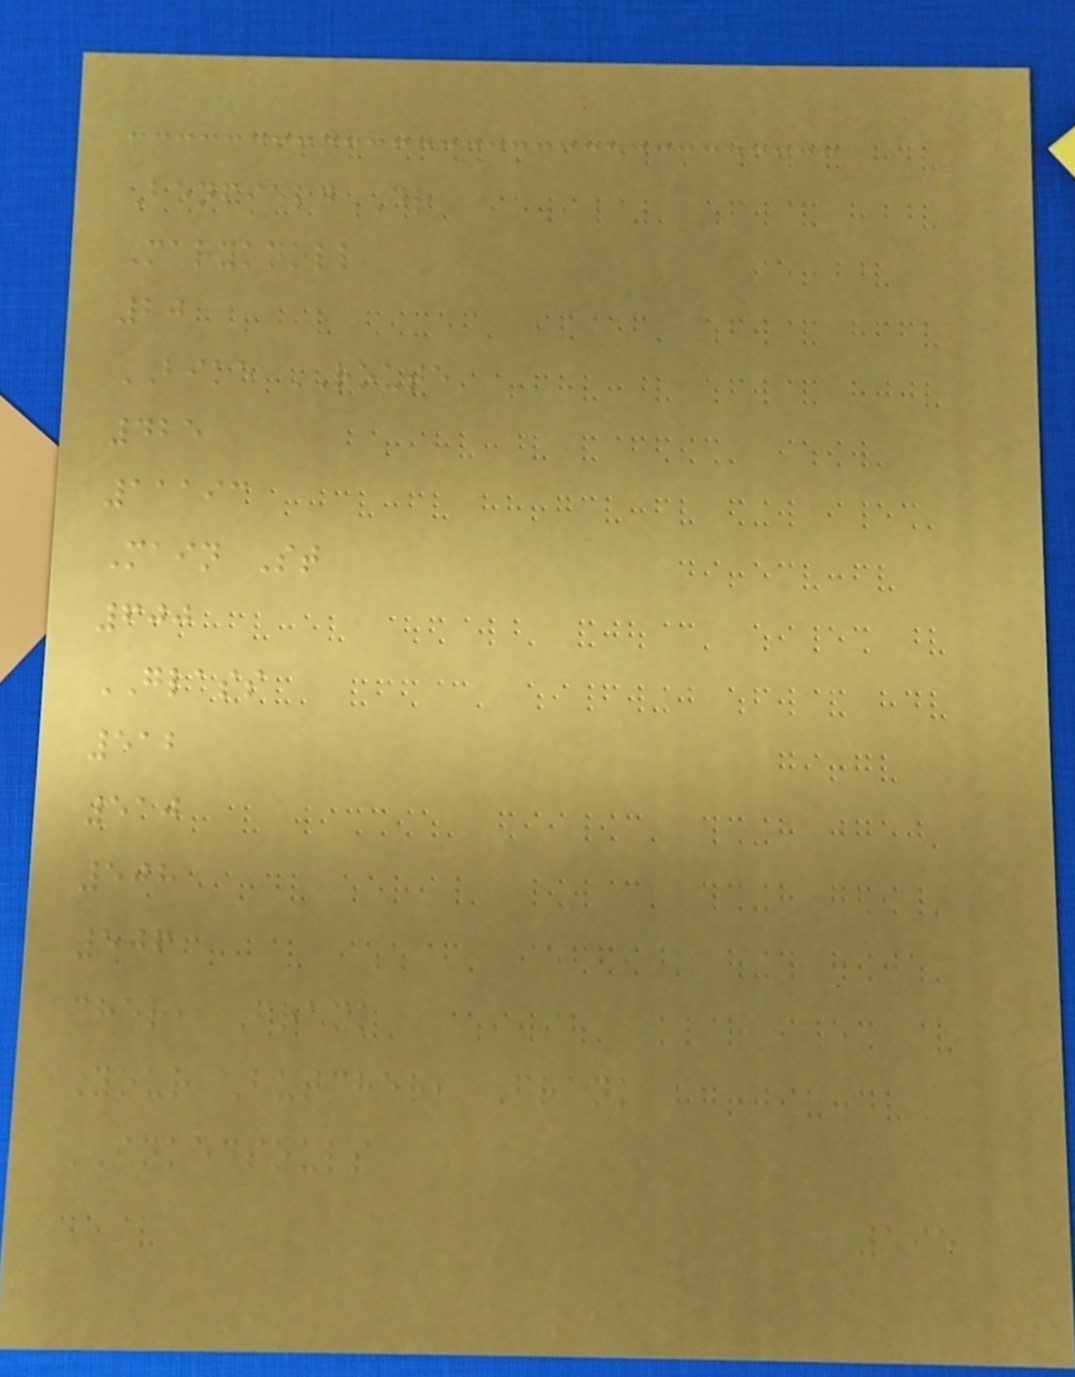Benfield Dr
Maryknoll
20
BIKE ROUTE
425
11193
Main St
600
GLASS
512
510
508
506
cher, Frank
Your Butcher, Frank
INKEDSOULS
195
